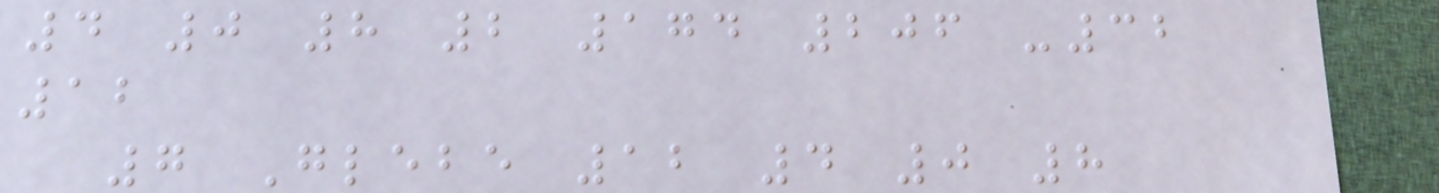4 0 8 2 174 206 -32
12
7 Glebe 12 4 0 8
